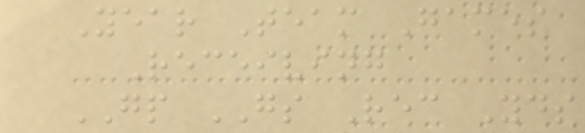Year Team Games
Receiving
GP GS Rec Yds
